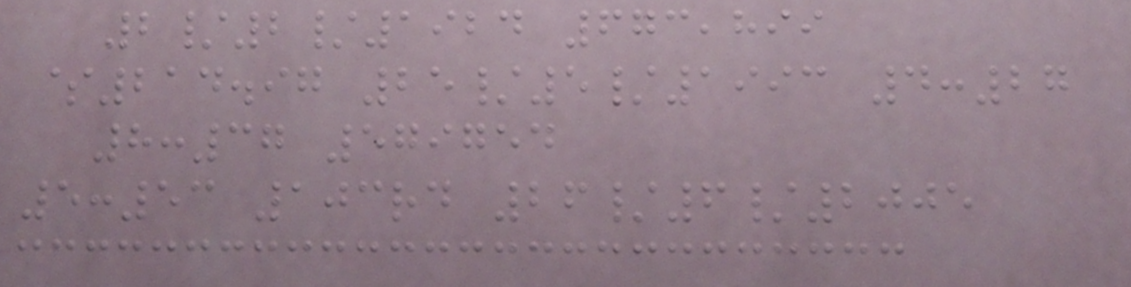2/2/1924 673,899
$214.97 25/5/1993 4:27
8:37 579754
5:53 103rd 26/6/2005
